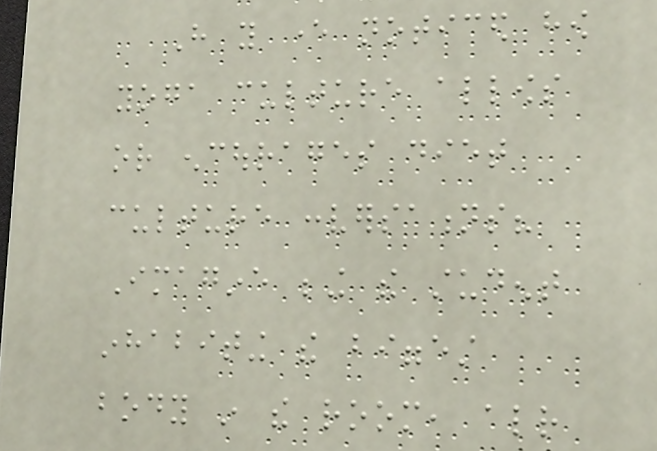Have you ever noticed how
yoga culture allows
or encourages diet
culture conversations?
Imagine being the student
inhabiting the biggest
body in the room, already
